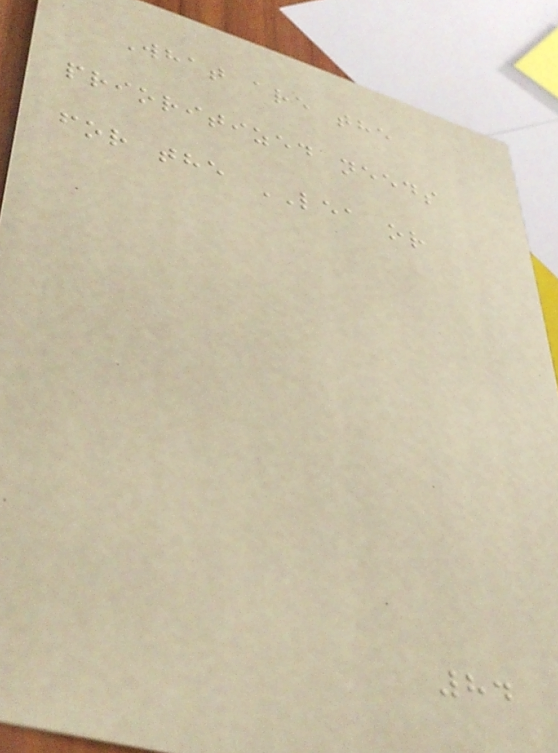What are the
prioritized needs
for the LEA or
84
